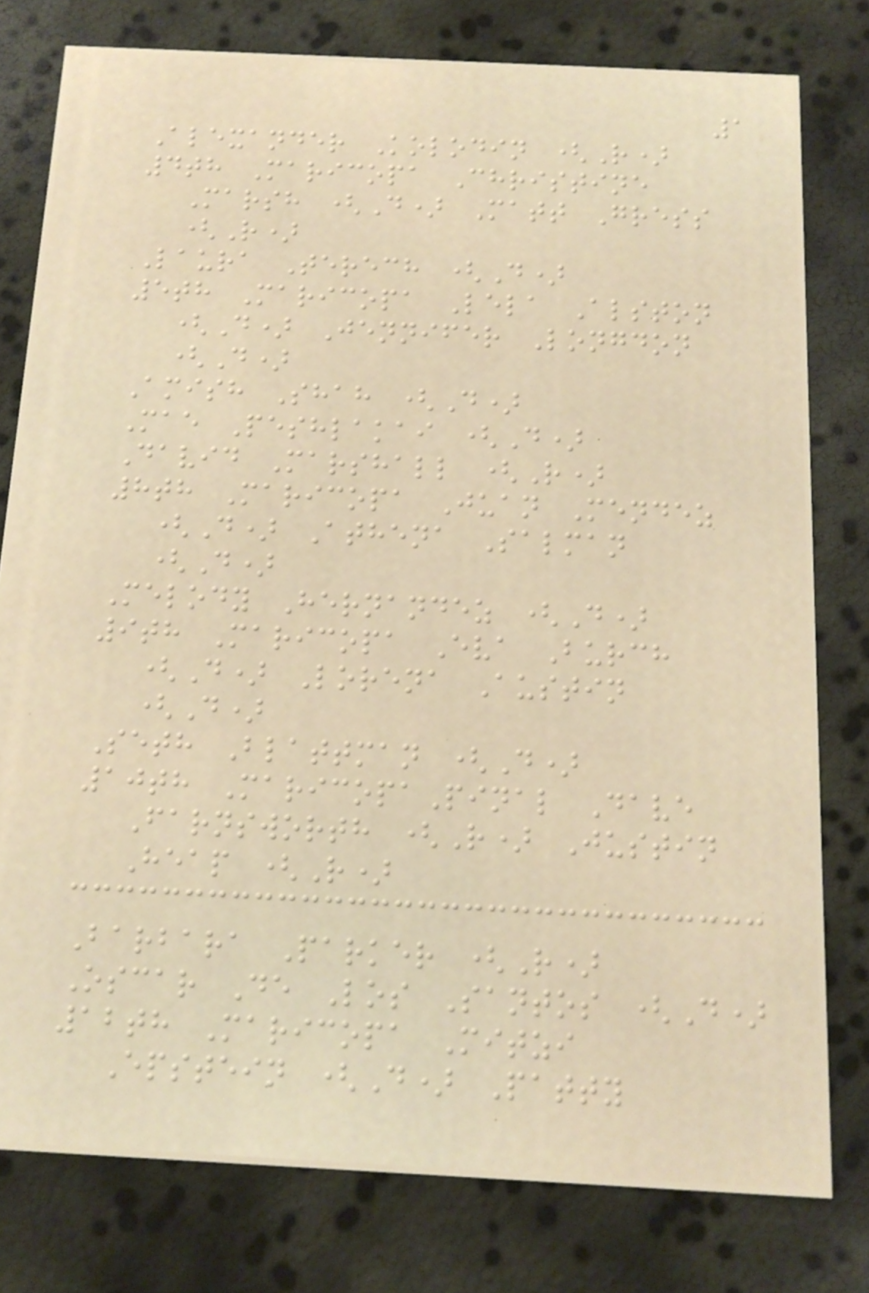1
Alexander Kolodin (R)
4th Maricopa Christine
Marsh (D) Matt Gress
(R)
Laura Terech (D)
5th Maricopa Lela Alston
(D) Jennifer Longdon
(D)
Amish Shah (D)
Mae Peshlakai (D)
David Marshall (R)
8th Maricopa Juan Mendez
(D) Athena Salman
(D)
Melody Hernandez (D)
9th Maricopa Eva Burch
(D) Lorena Austin
(D)
Seth Blattman (D)
10th MaricopaPinal Dave
Farnsworth (R) Justin
Heap (R)
Barbara Parker (R)
Oscar De Los Santos (D)
12th Maricopa Mitzi
Epstein (D) Patty
